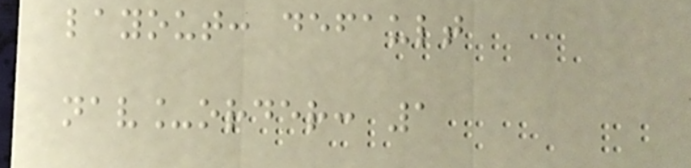layout: default
nav_order: 1
